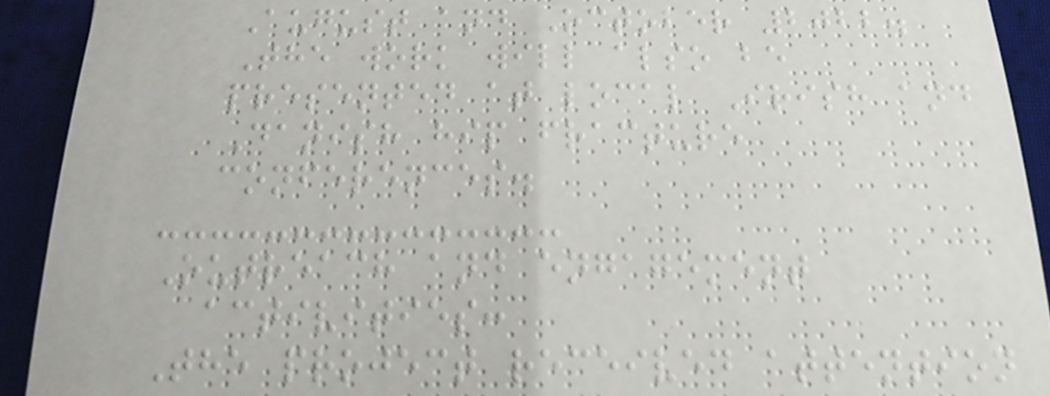August and October 2022.
The work will also be
presented at local Irish and
Danish hip fracture
conferences.
Outreach and engagement
activities:
The project received attention
